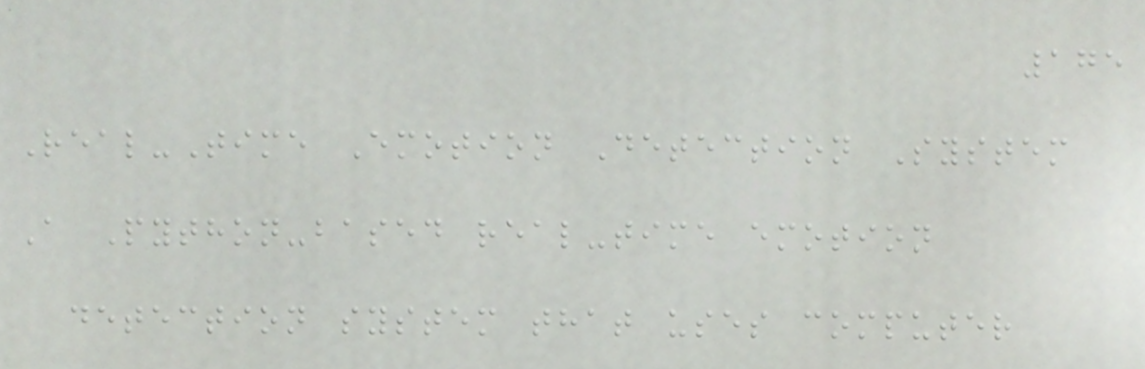175
Real-Time Emotion Detection System
A Python-based real-time emotion
detection system that uses computer
